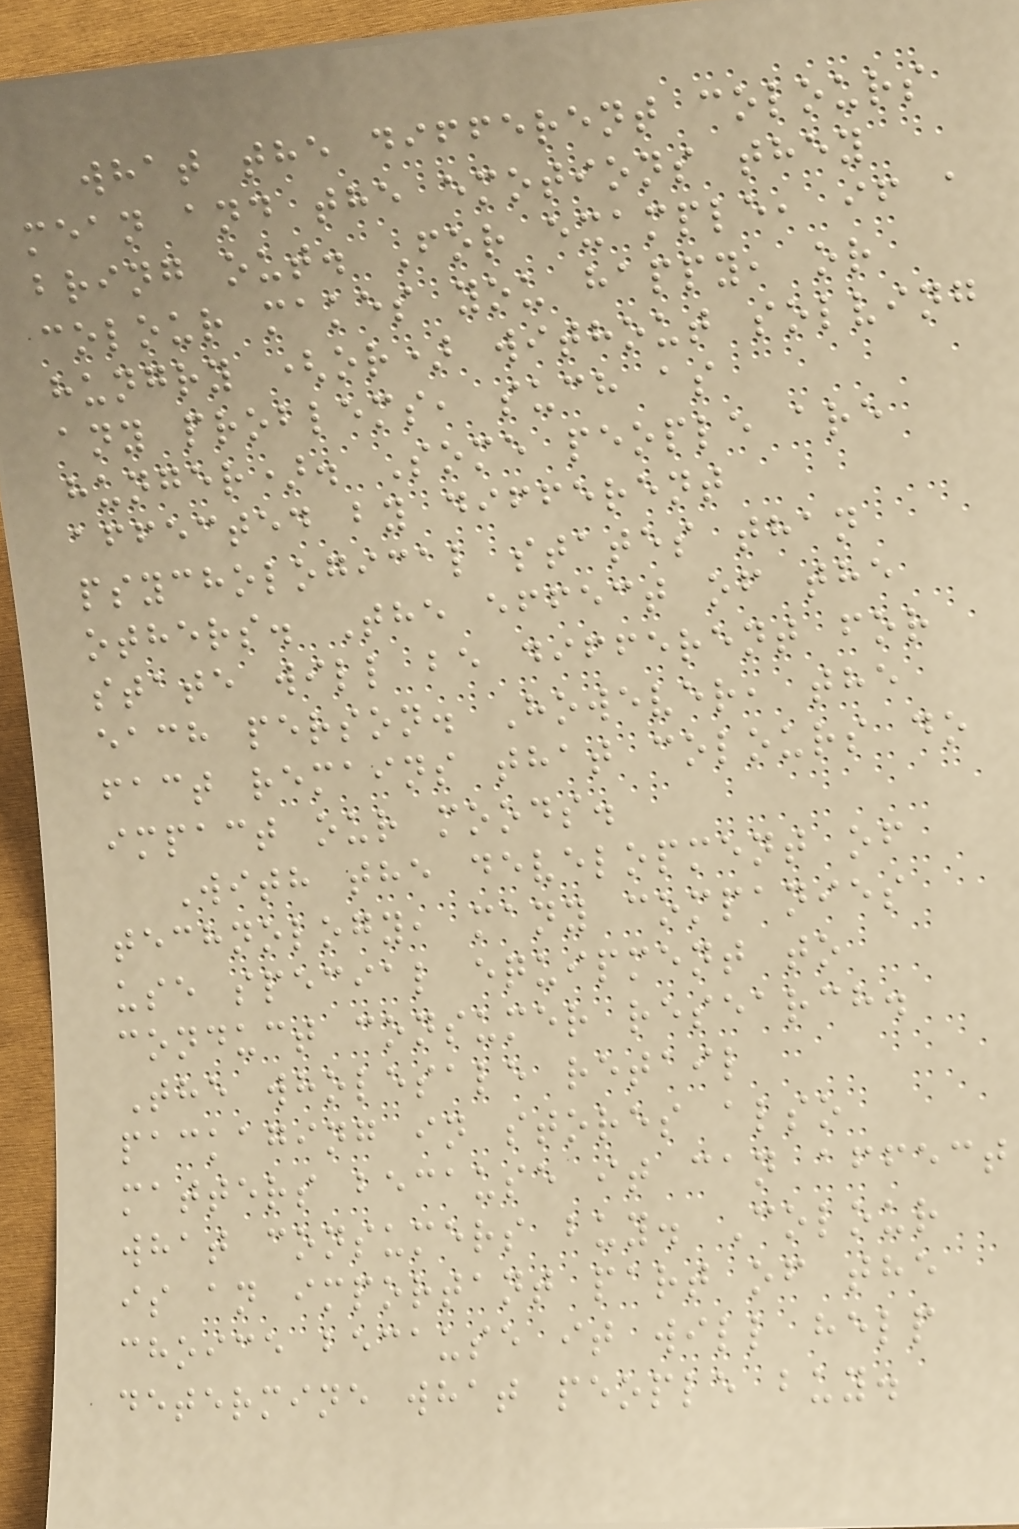what the different colours
mean and the emotions they
bring out. For example, if a
colour makes you happy, or
hungry (or) without solving
any problems, such as
hunger). Some people are
affected by different
psychological states than
others. The effect of the
state will be different for
each person. However, the
fact remains that colours do
impact our moods.
With the development of
technology, many companies
use special equipment to
conduct consumer research.
The wholesale retail
packaging in stores also
matters because it can affect
what consumers buy. Colour
is an important part of the
choice because it will help
determine what people buy.
